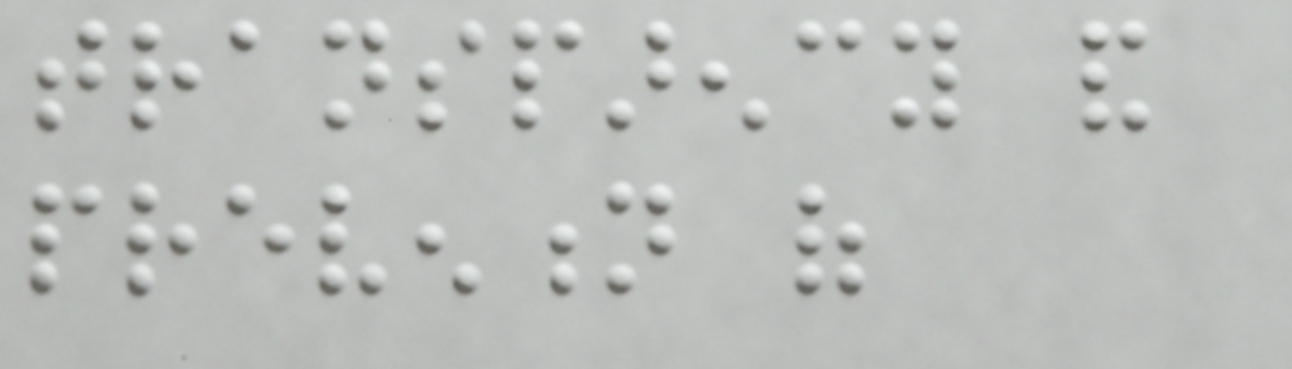transparency and
prevention of
